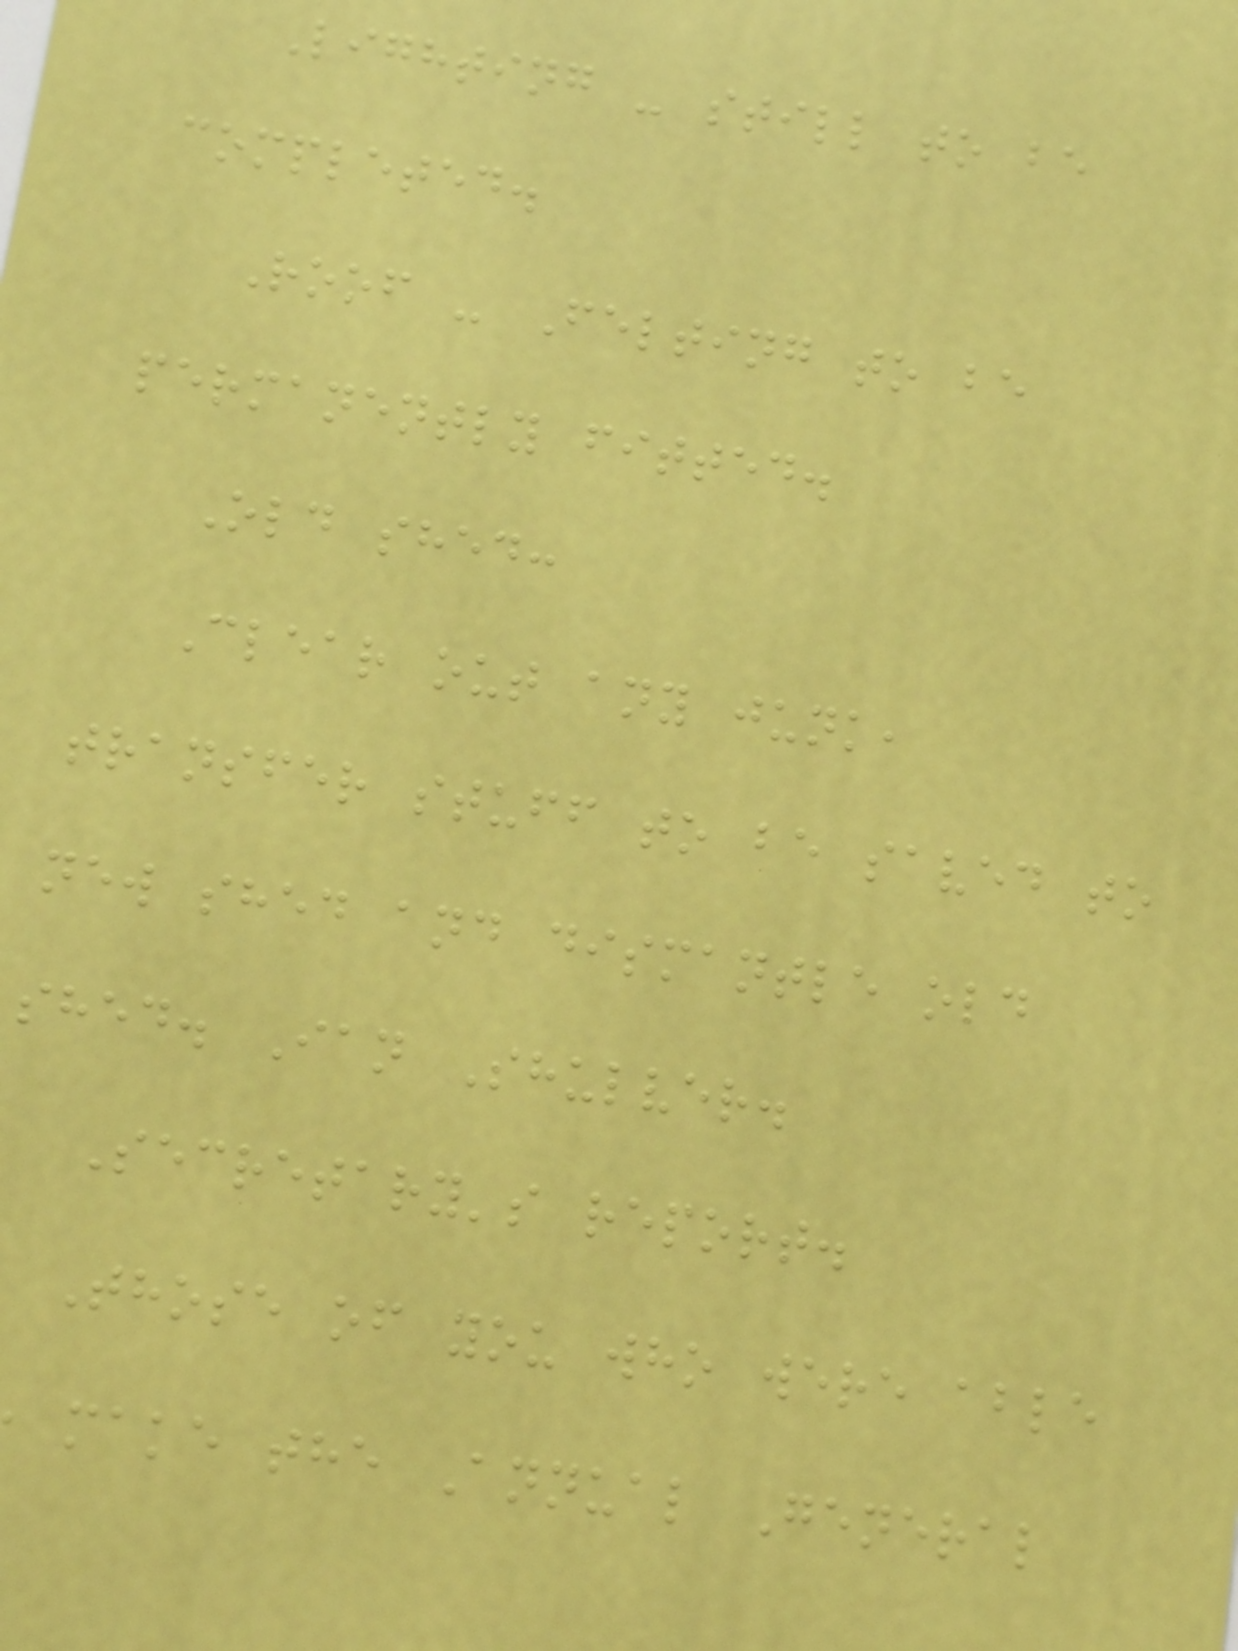Lighting - still to be
completed.
Roof - Felting to be
permanently fitted.
Old shed:
Clear out any junk,
transfer stuff to be saved to
new shed and dismantle old
shed. Ian Shulver.
Secretary's report.
Those of you who were able
make the Annual General
